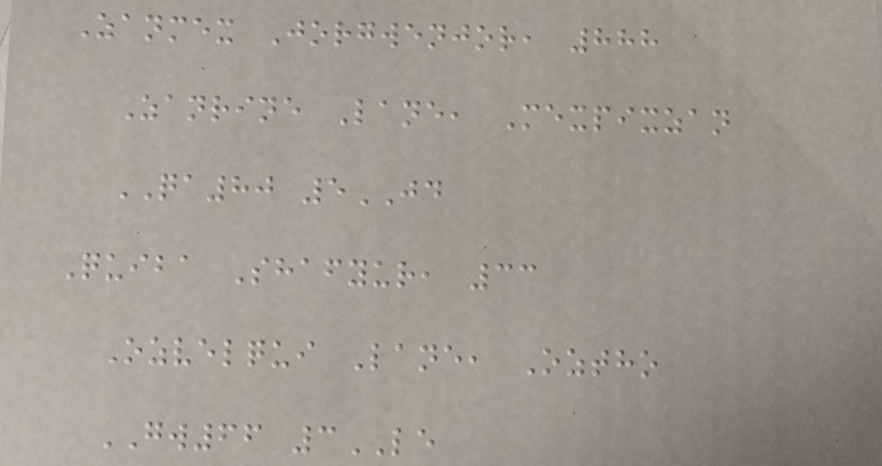Zanmex Jorgwenjor, 888
Zanrine Lane, Mexpixzan
QA80 5JD
Quiba Shafyur, 33
Ozvelqui Lane, Oztho
GW66 3LE
